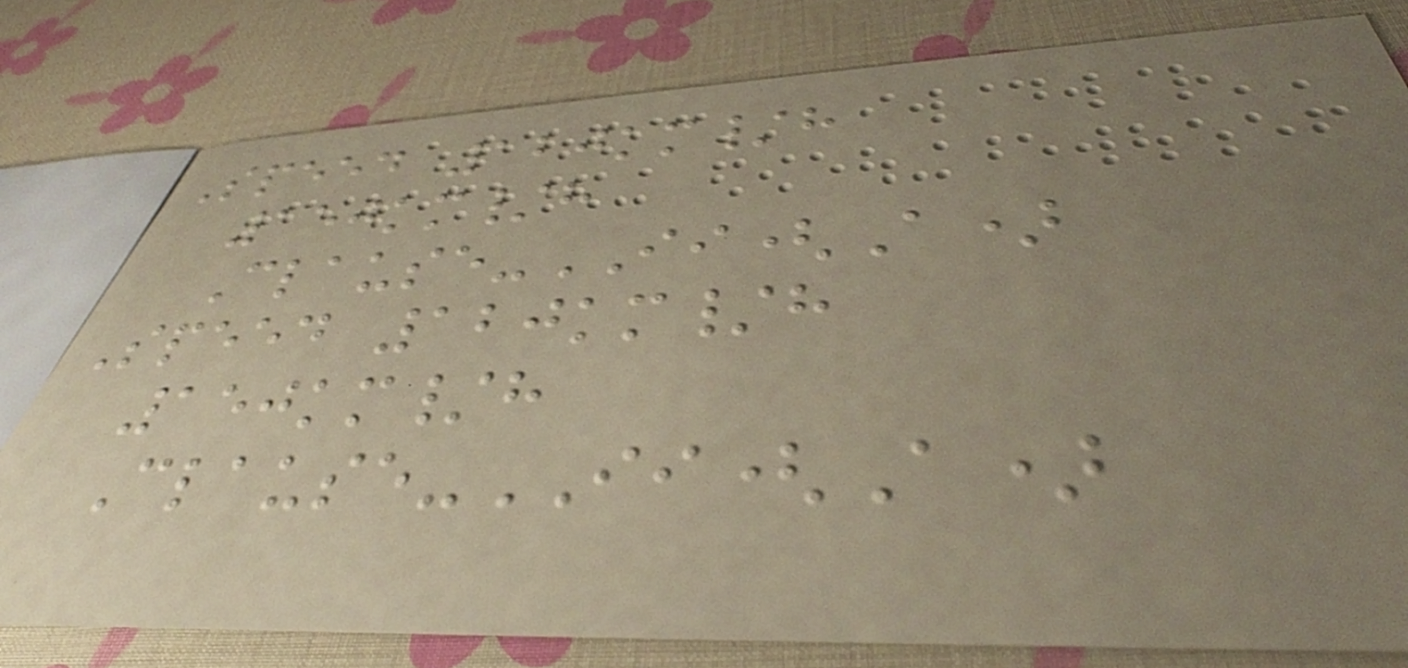Speed 120km/h
150km/h
Clause-II(A)
Speed 120km/h
150km/h
Clause-II(A)
